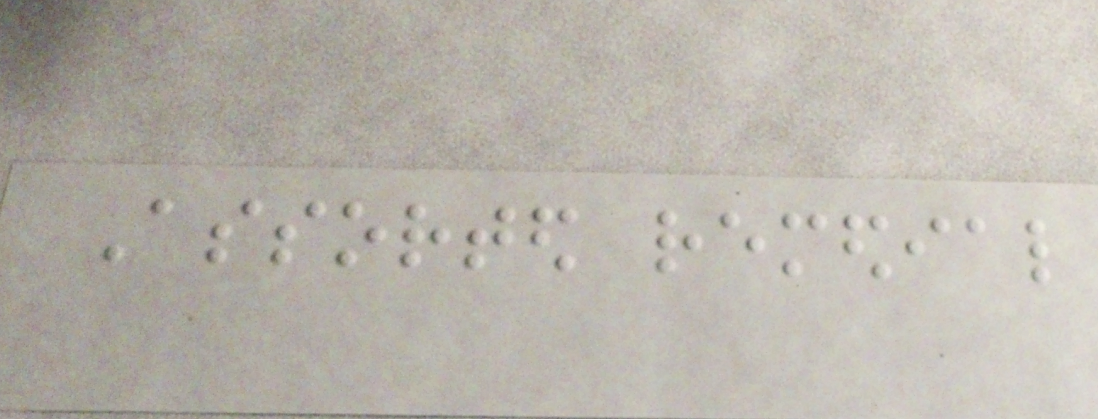Assorted remedial
